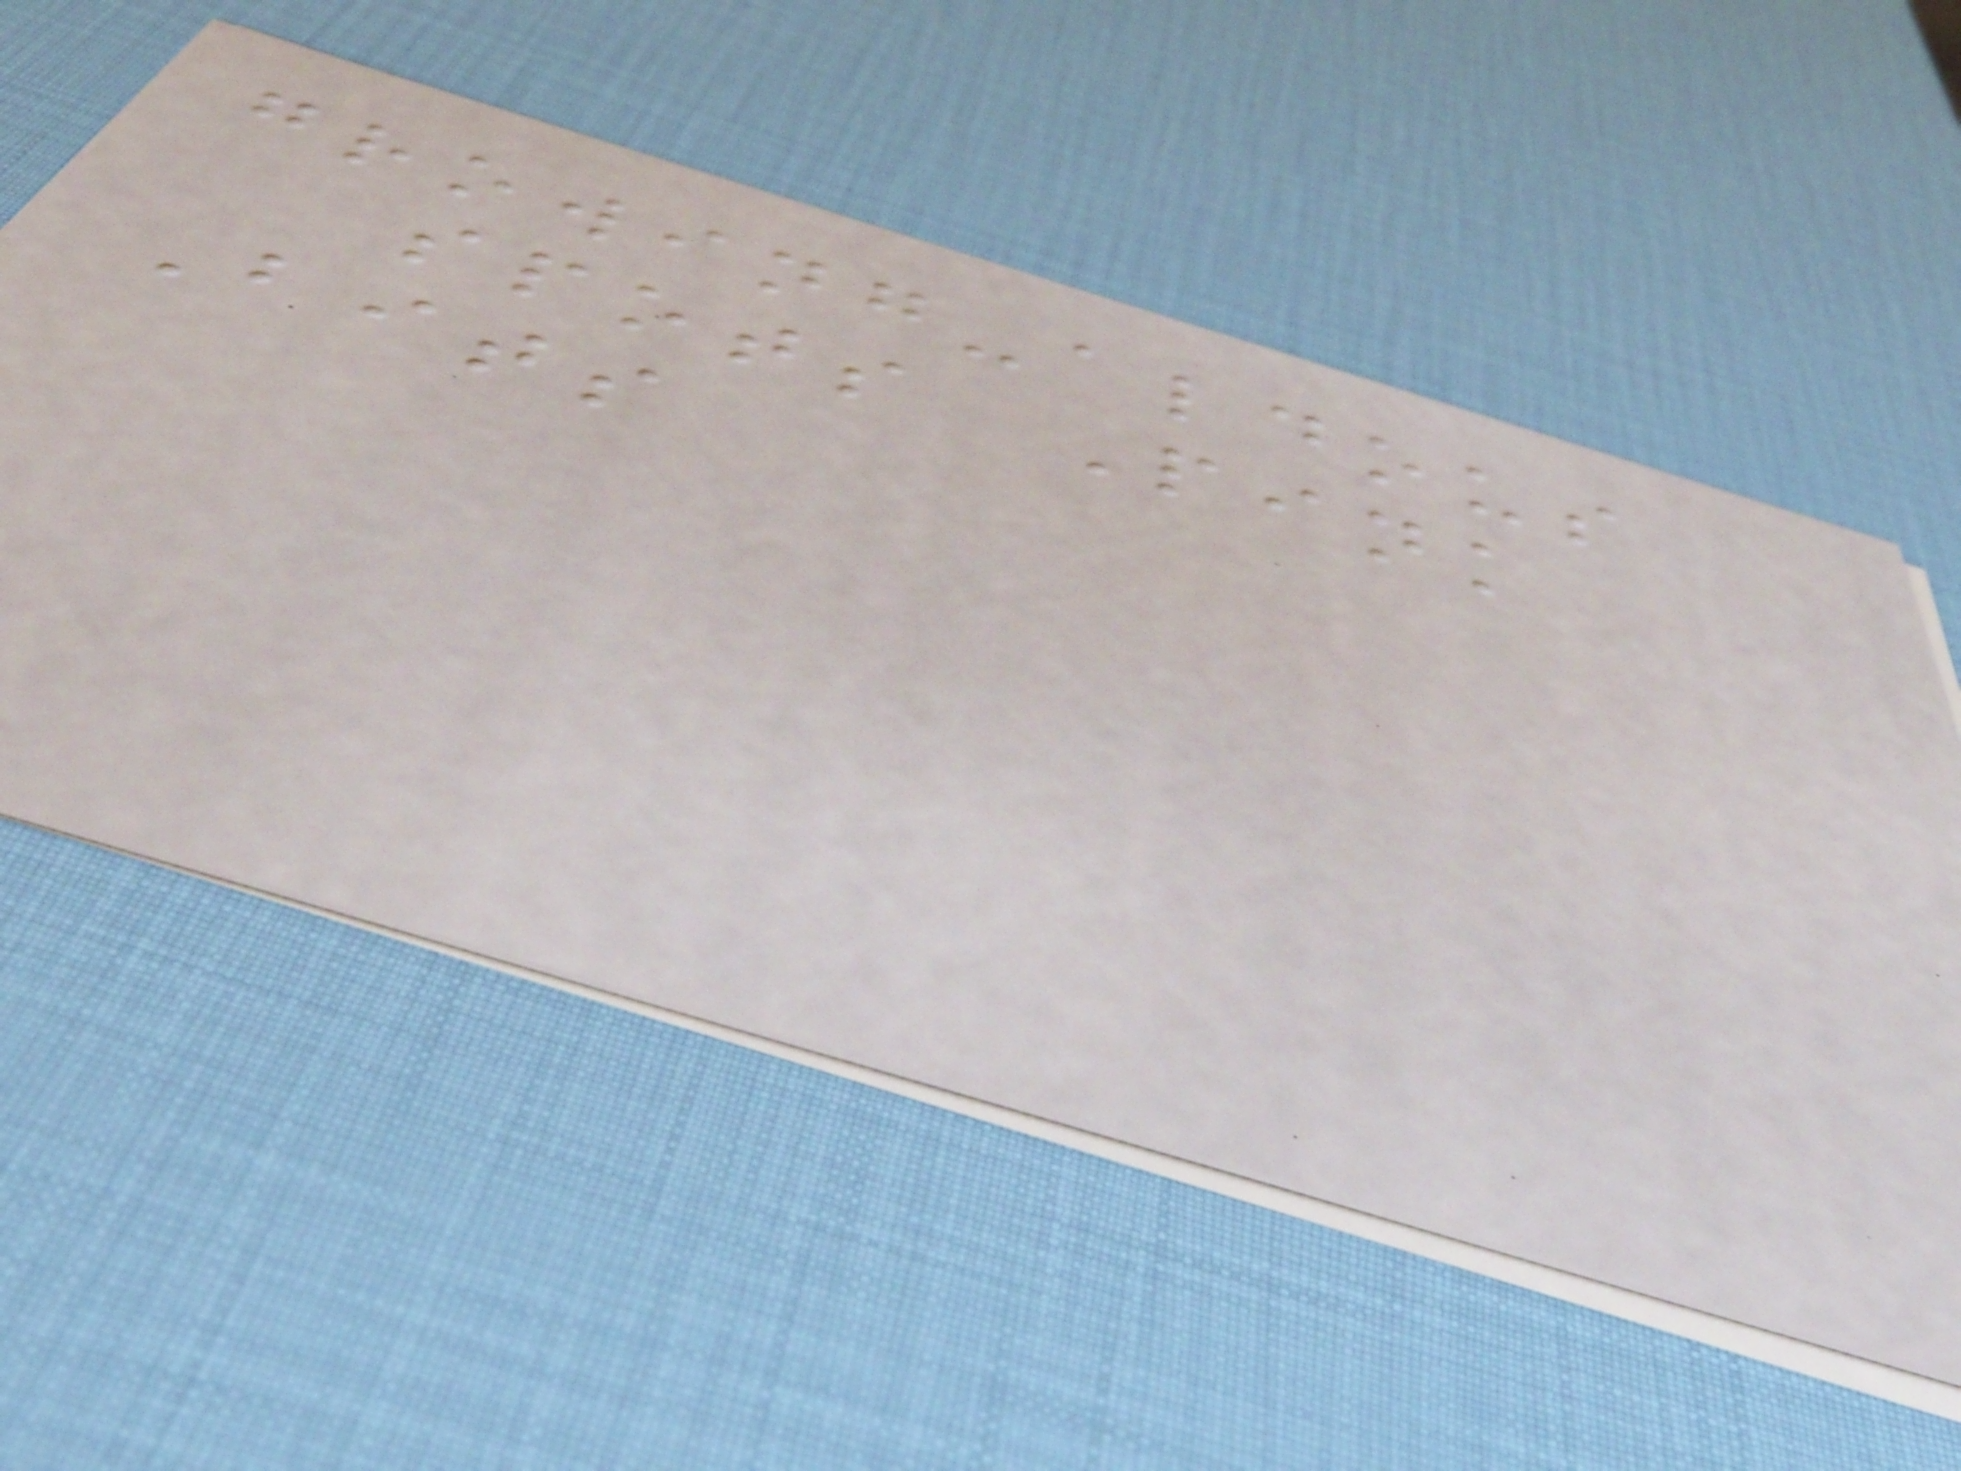growing-aldous
spots Pink
Bits
